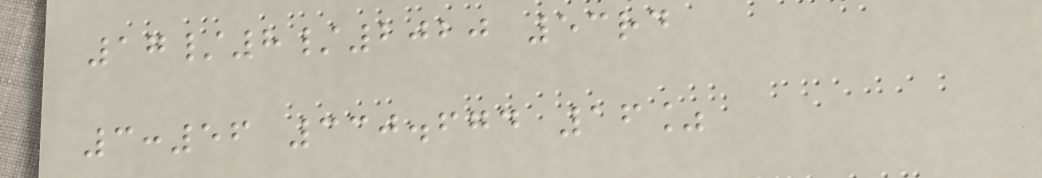17/8/2020 53rd
3:56 330.674 16%
